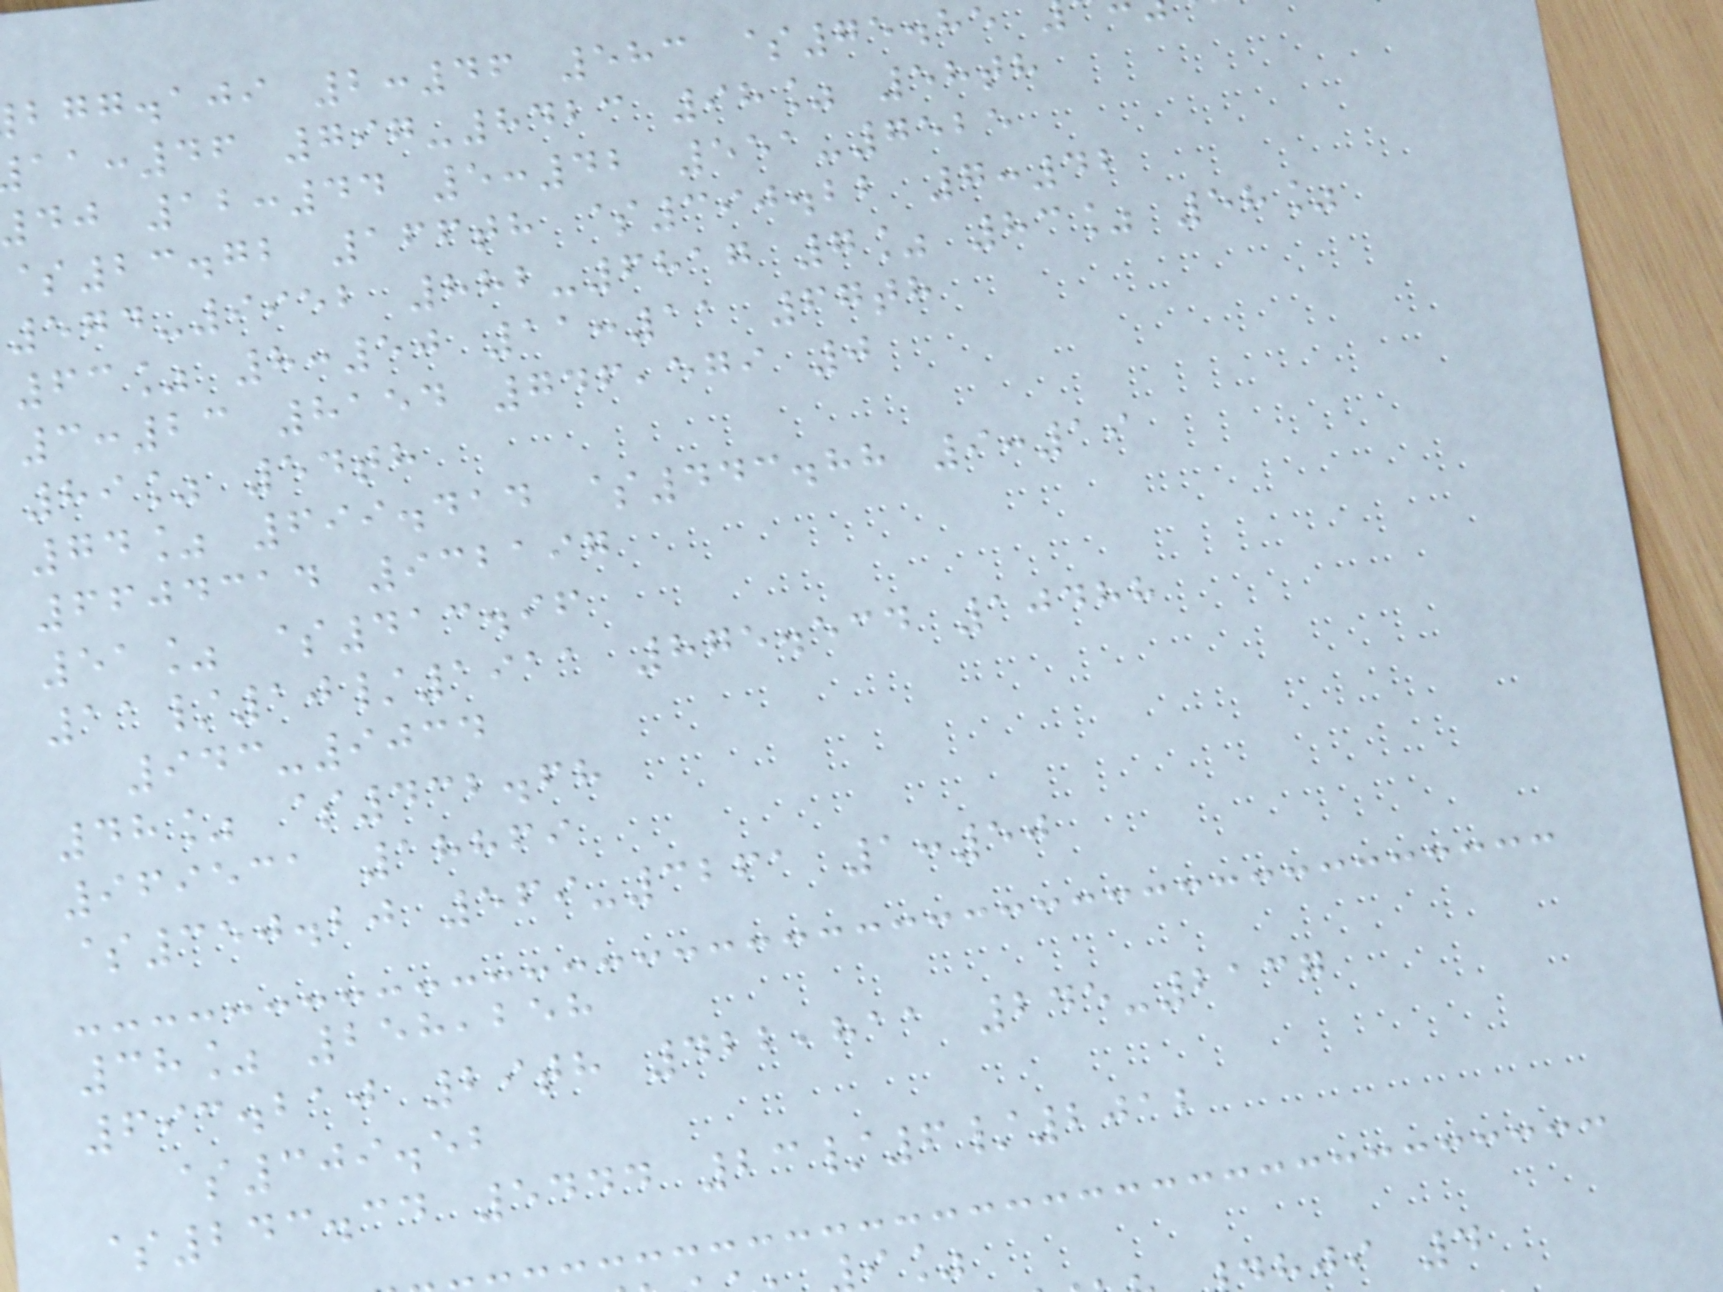bgg.aji 2:46 583 $75.85
:46 797-8423 98% 58th
dj 12:44 5:42 551-7525
$23.72 166th $390.22 7:42
574-9952 882-6817 7% 83% 58%
63% 8:50 11:11 67th
3:23 8154 746,579 0
89% 54th
74% 699.414 $443.88 9:19
6604314 932197
51% $413.96
11/10/1911 875.534 10488
943-9034
48% $432.68
969531 18869
$350.20 569-3261 1:50
38% 258,258
693.210 29th 422,811 245-2137
$309.52
$243.34 5444 23/6/2012
